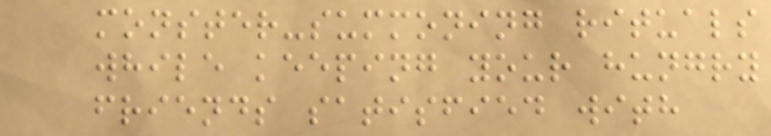monster-summoning rituals
while keeping your hungry
friends satisfied with
